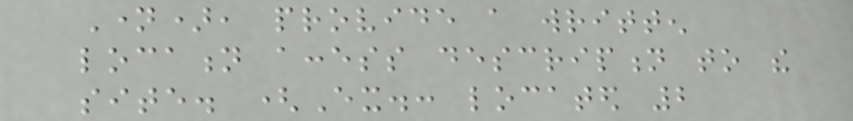Name), provide a written
location access description to the
site. (Ex.: located 2
